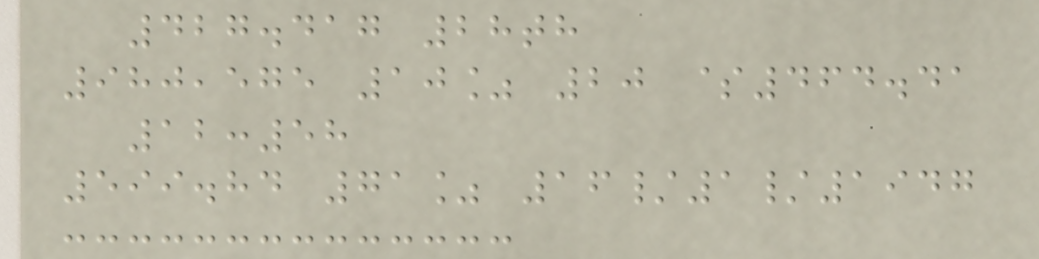427.417 28th
980,575 10% 20 $464.41
12:58
599.84 71% 16/1/1947
